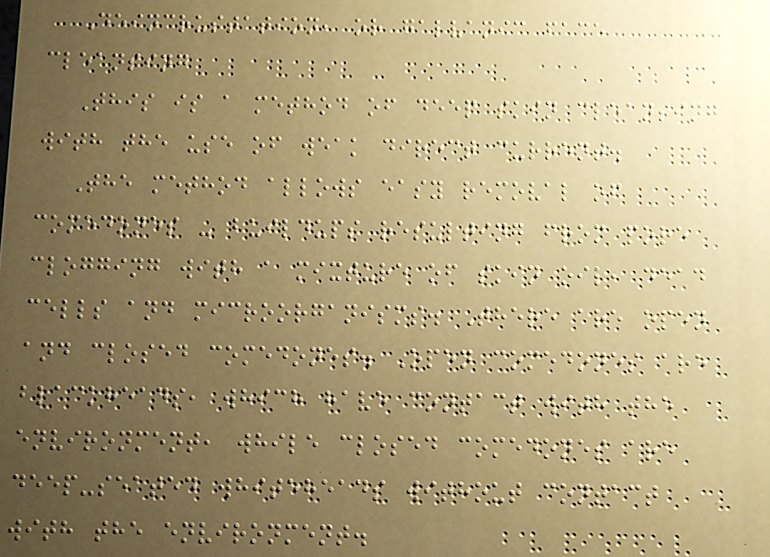Deincrustation, or galvanic face
cleansing
This is a method of deep skin cleansing
with the use of weak direct current.
The method allows easy removal of
comedones - buildups resulting from pore
clogging with a mixture of skin oil, dead
cells and microorganisms. There are open
and closed comedones. Open comedones are
blackheads, which have contact with the
environment, while closed comedones are
deep-seated whiteheads without contact
with the environment.
